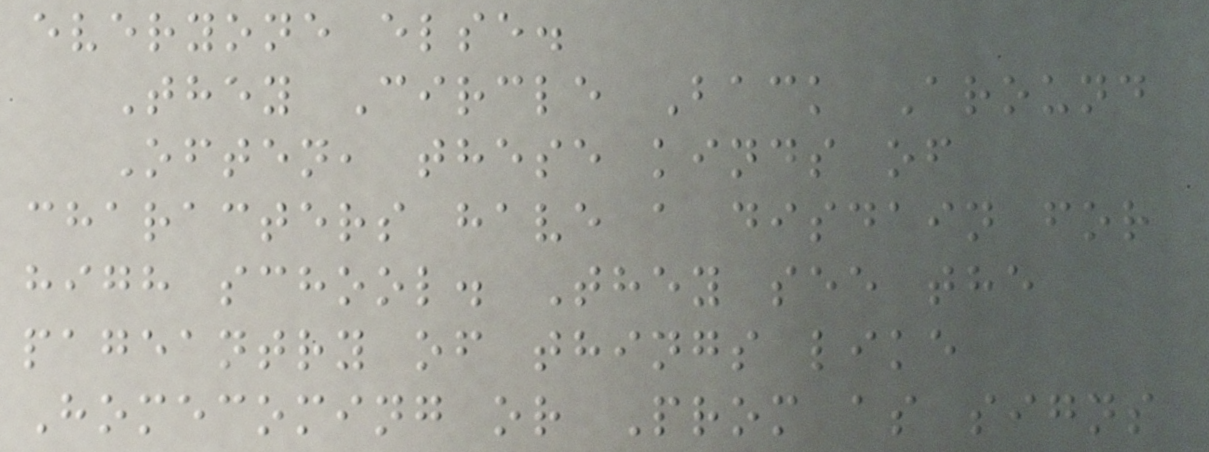everyone else.
They Circle Back Around
Often, these kinds of
characters have a disdain for
high school. They see the
pageantry of things like
Homecoming or Prom as signs
